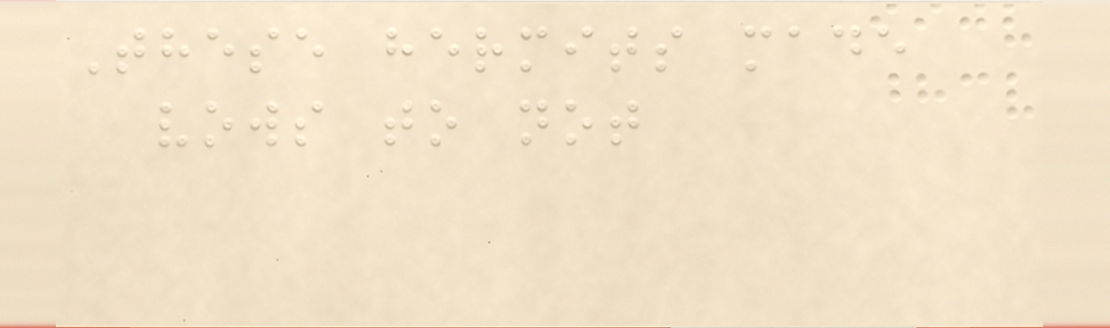These hermits made
vows to not
